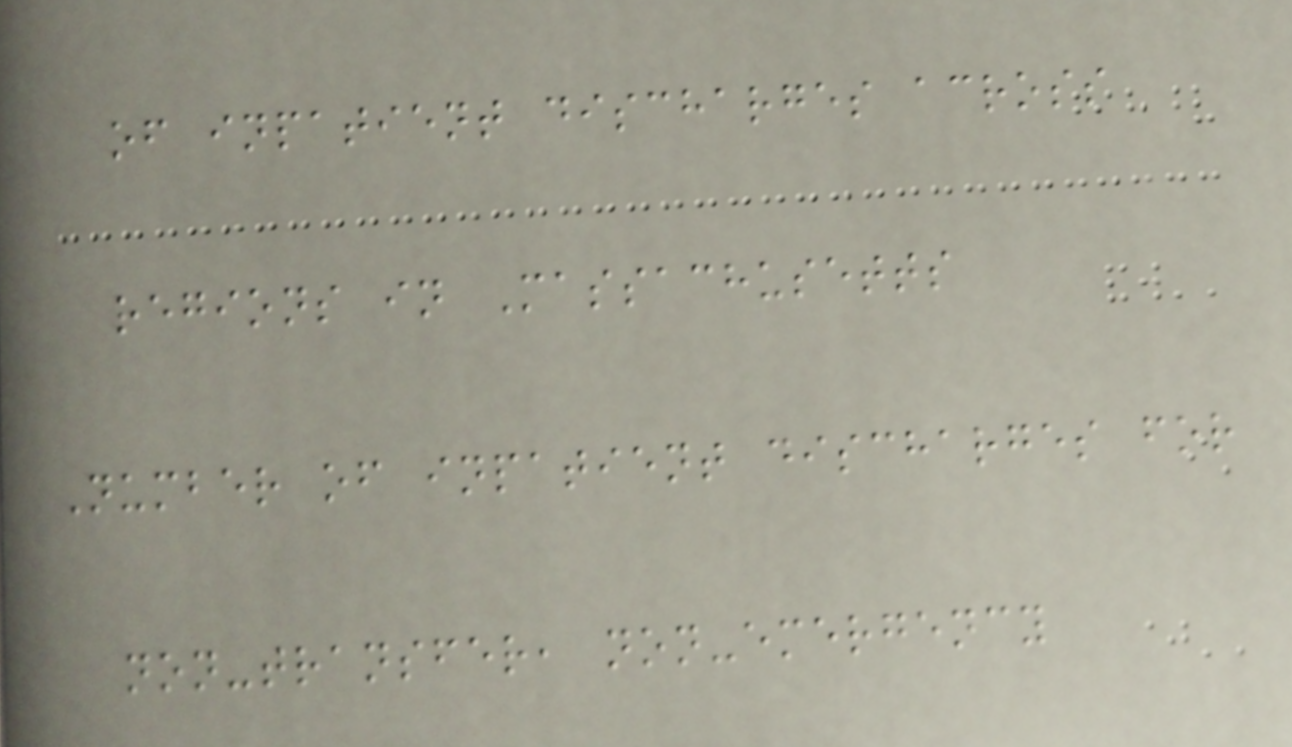of inpatient discharges across
regions in Massachusetts
Number of inpatient discharges for
non-transfer, non-emergency
